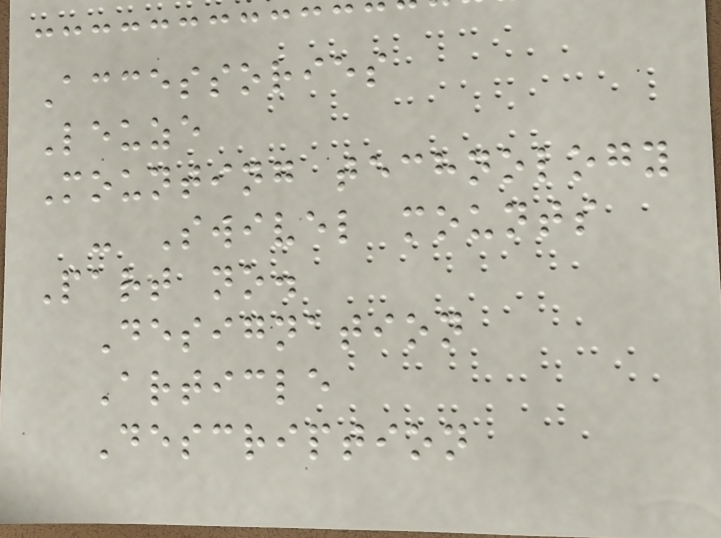Accessories
Leuze
Mounting technology
- Swivel mounts
Part no.
Designation
Article
Description
